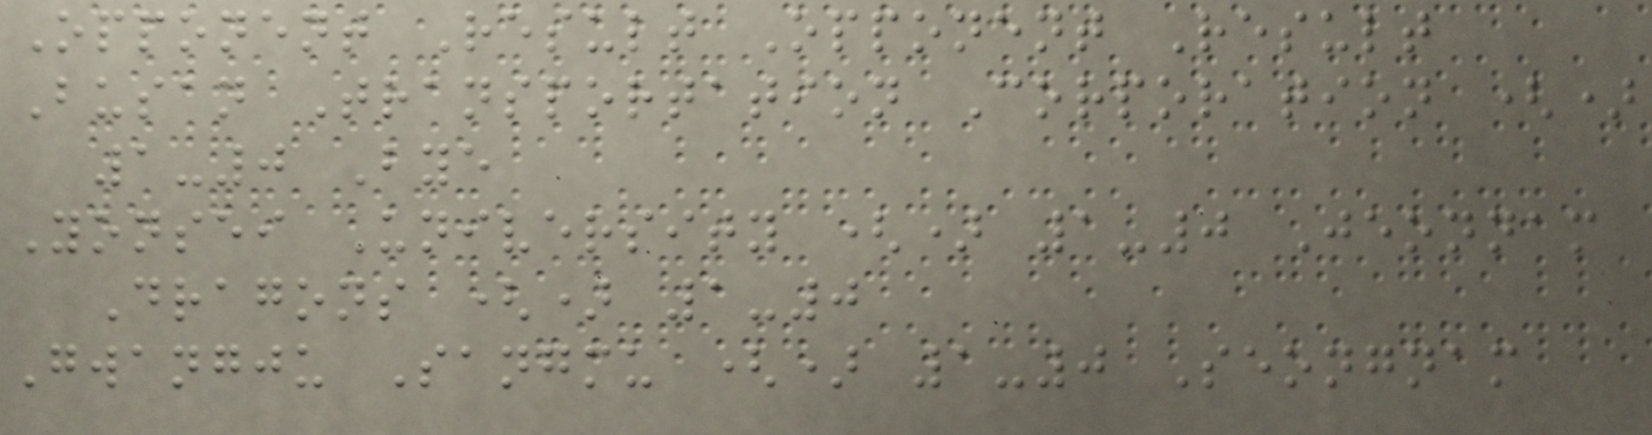Opponent Result Opponent Result
Busan Transportation Corporation ()
1-0 Bye
Yonsei University () 1-0 Jeonnam
Dragons () 1-0
Gwangju Sangmu () 1-0 Seongnam
